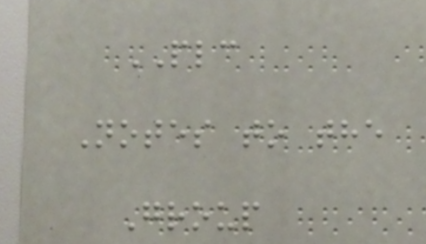PLC
Notes to the
Group
